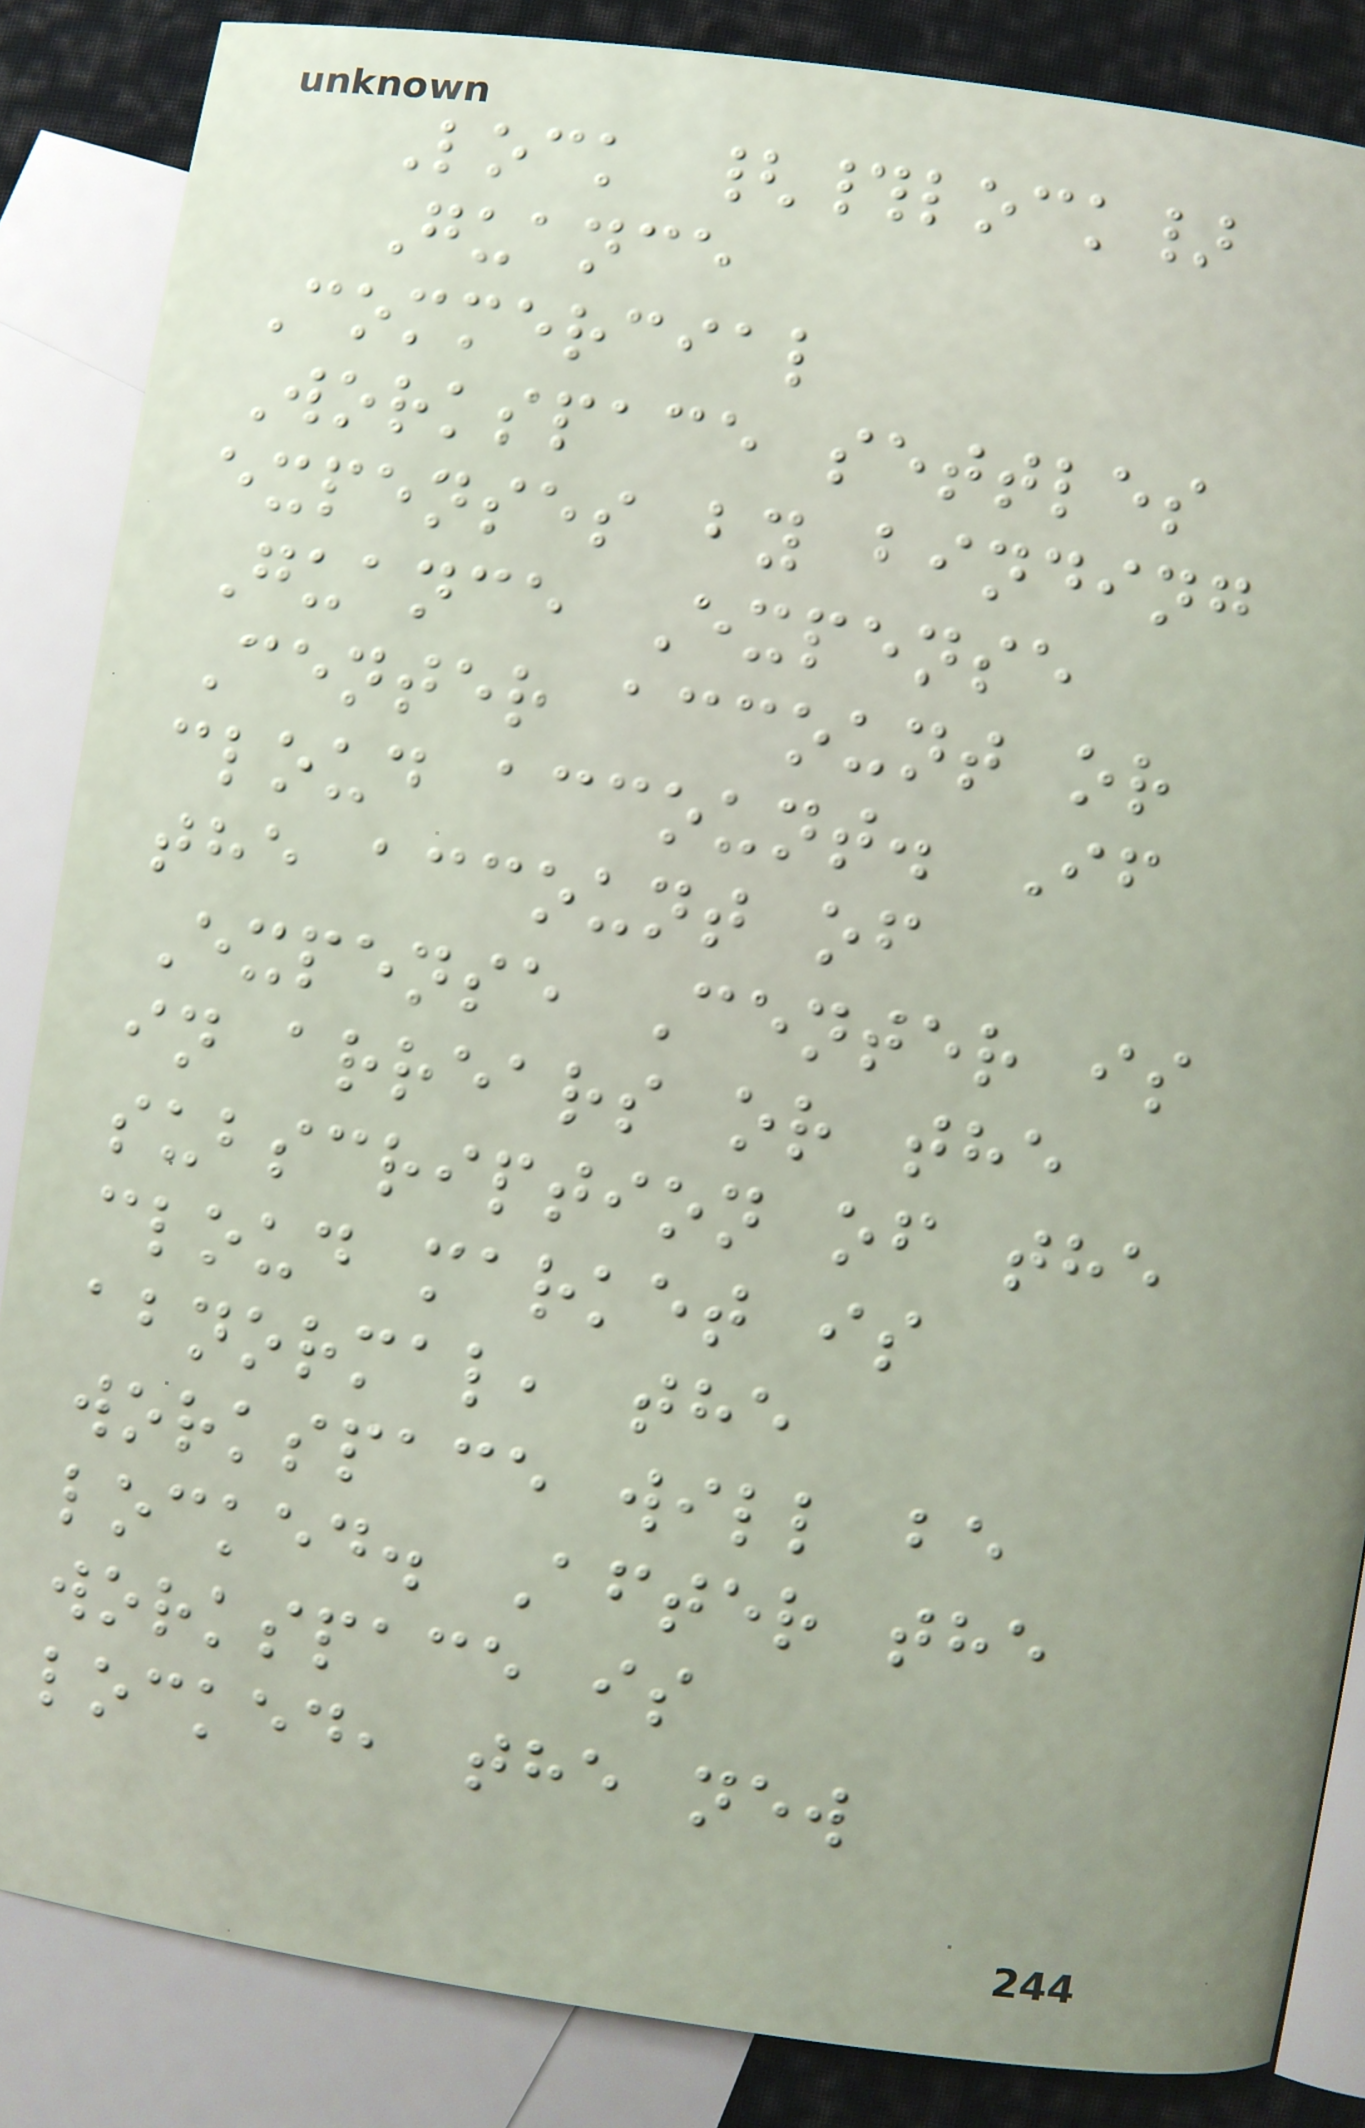Lock {#lock}
Guance
Commercial
Workspace settles
expenses by binding
Guance Expense
Center account or
cloud account. If
the account of
Expense Center is
in arrears or the
subscription of the
cloud market is
abnormal, the
workspace will be
locked. After the
workspace is
locked, the new
